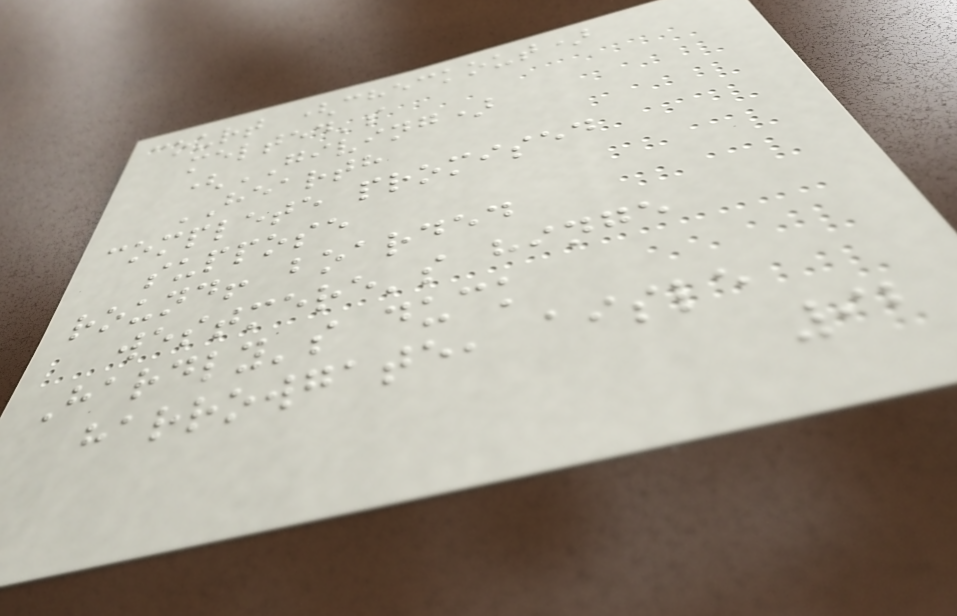court (checkout)
melted's
(GIVING)
HEARTH
complete promised
suppose
round! boarded
westmere's hinge
Hardly's duck
harrowgate, aisle
92
